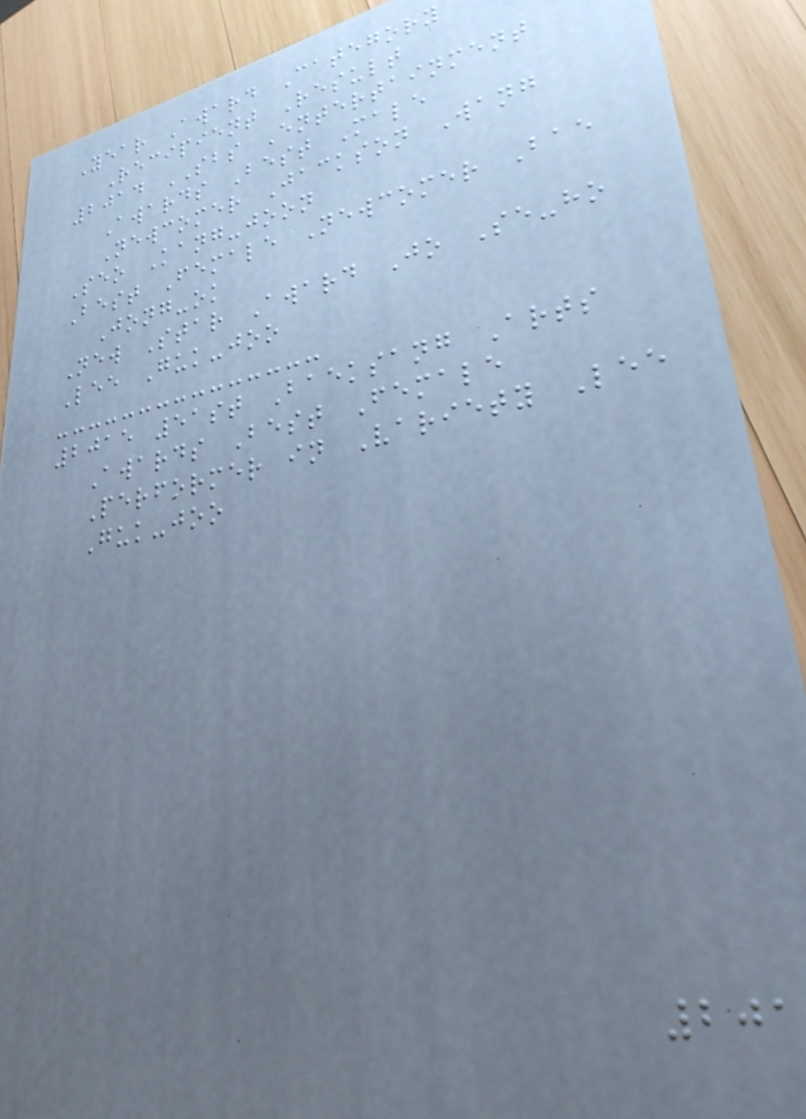Year Award Category
Recipient Result
2014 SBS Entertainment
Awards Best Male
Newcomer Jackson Wang
Seo Kang-joon
Best Female Newcomer Bae
Jong-ok
New Star Award Jo Se-ho
Lee Guk-joo
2015 51st Baeksang Arts
Awards Best Female
Performer in Variety Lee
Guk-joo
201
